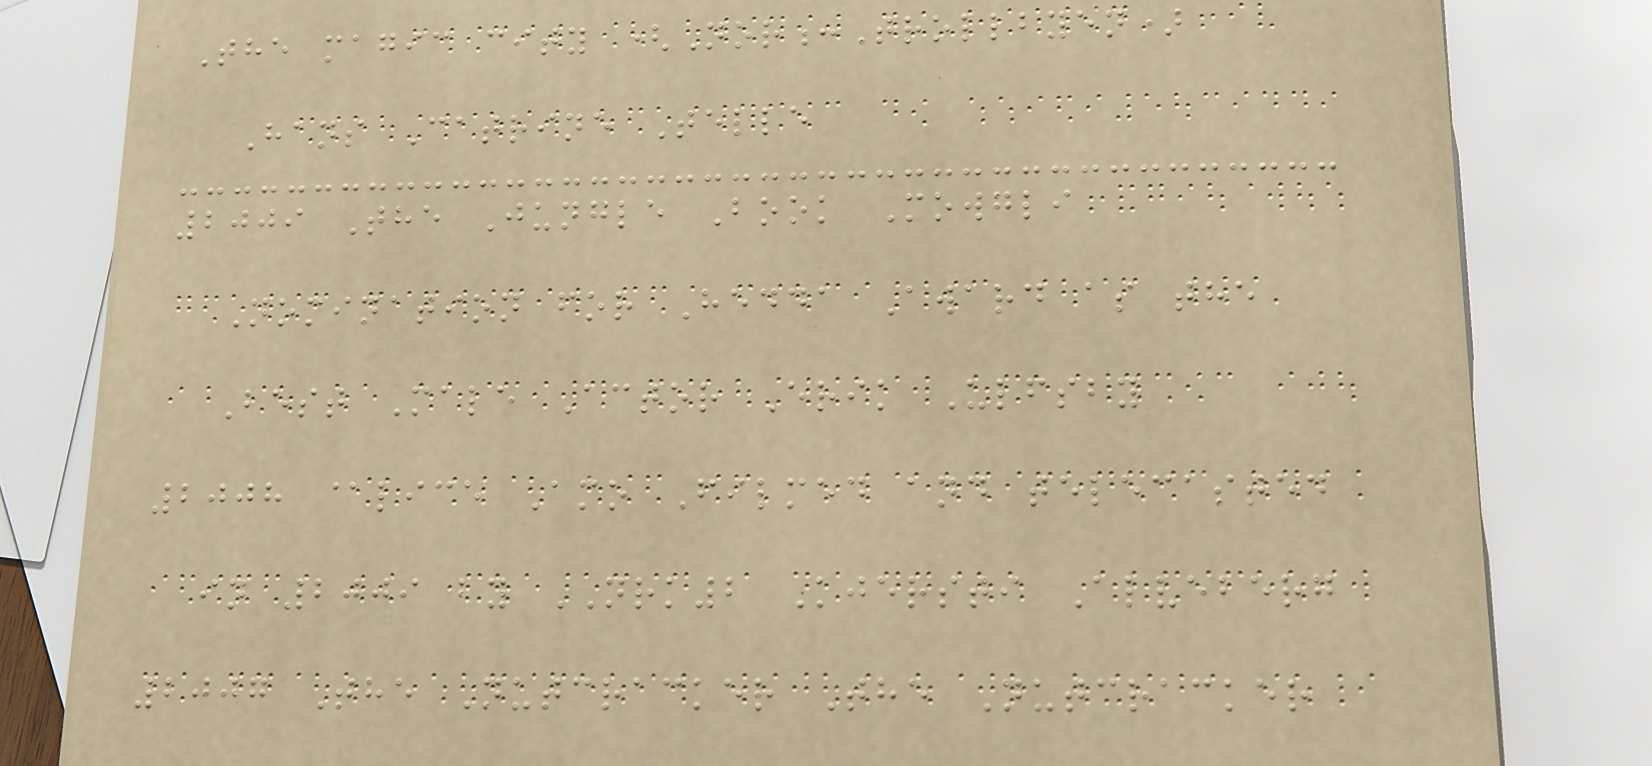The magic city (Nor:Trollbyen)
Hans Catrine Telle
2009 The Jungle Book Mowgli
Nomination for Hedda Award as the
Best Male Actor Erik Ulfsby
2008 @lice Amo Filmed and telecasted
in 2009 by NRK2 Kjersti Alveberg
2007 The Nutcracker The Nutcracker
